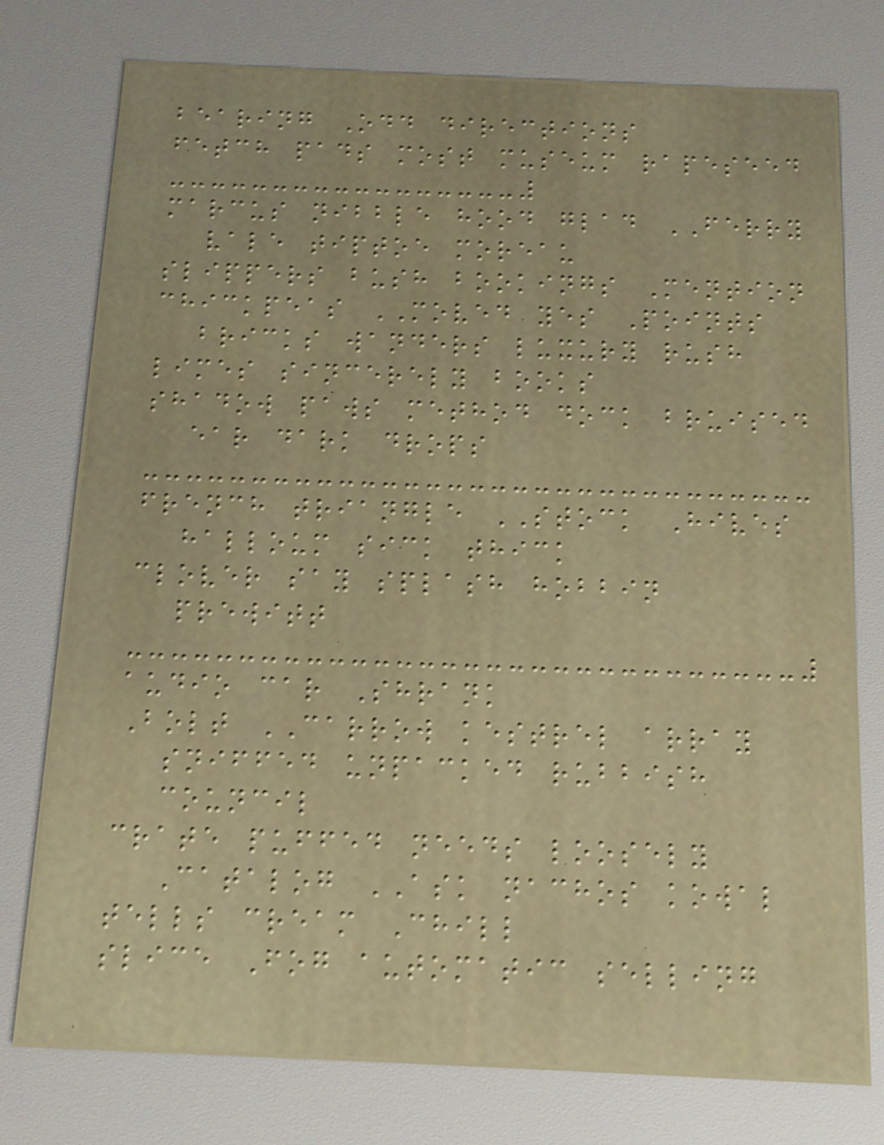bearing Odd directions
fetch pads most museum rapeseed
marcus nibble hood glad FERRY
vale tiptoe moreau
slippers bush bookings Mention
chickpeas MOVED yes Points
bricks wanders luxury rush
limes sincerely books
shadow paws method dock bruised
ear dark drops
french triangle STOCK Hives
halloum sick thick
clover say splash hobbin
prewitt
audio car Shrank
Bolt CARROW kestrel array
sniffed unpacked rubbish
council
crate puffed needs loosely
Catalog ASK nachos kowal
tells cream Chill
slice Fog automatic selling
